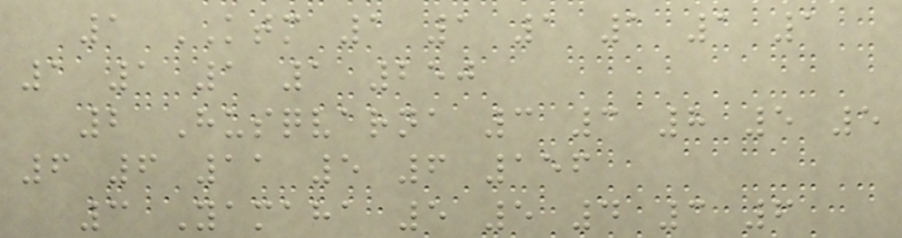1 KTM 1 1 1 1 1 1
1 1 1 1 250
2 Husqvarna 3 3 8 5 5
6 6 11 5 6 156
3 Yamaha 5 5 4 3 6
